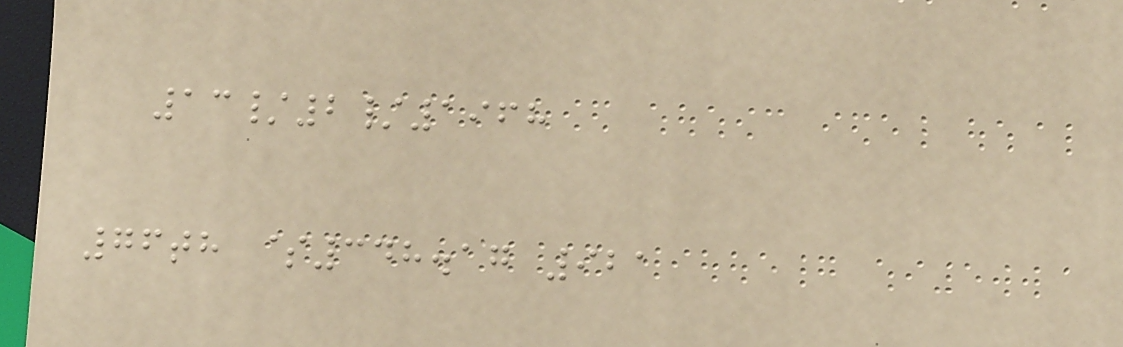13/2/1968
76th $348.17 921
